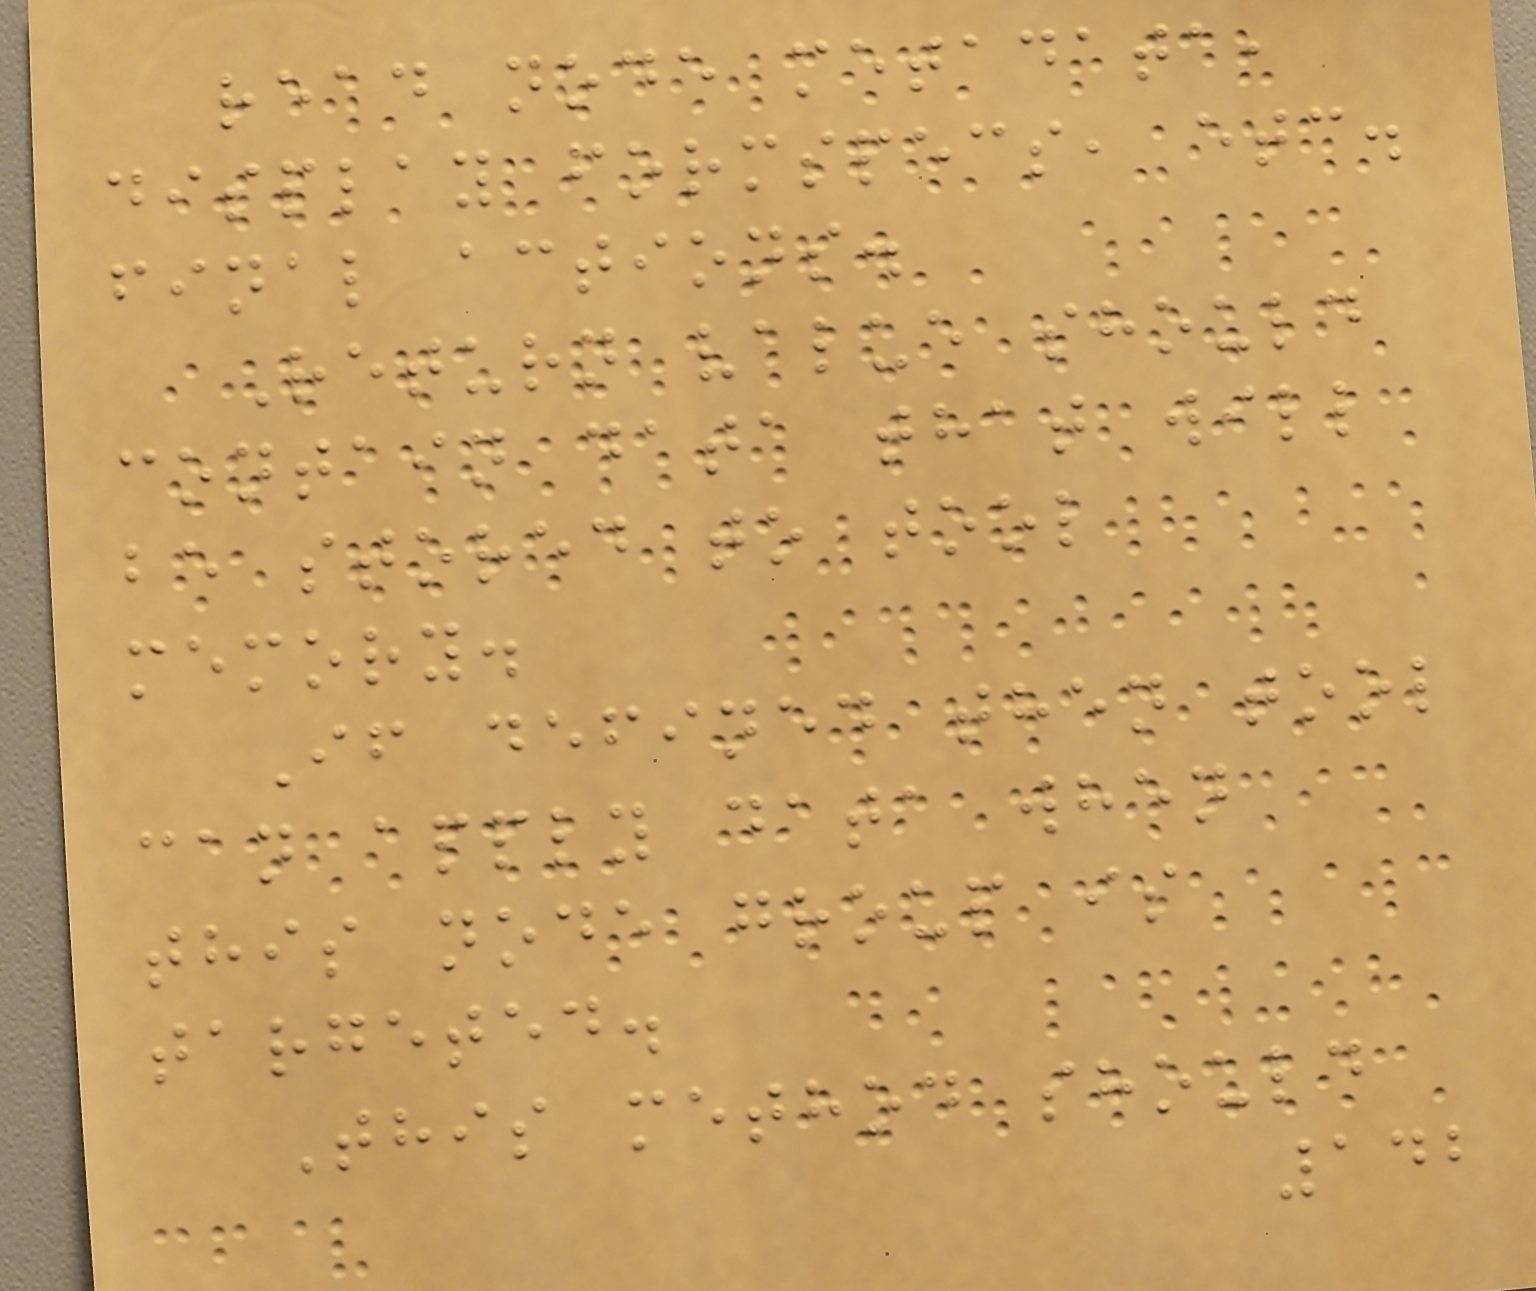read node metadata,
display formspecs, etc.
final actions.
Return value should
contain data that will
be stored to tool
memory.
If defined then tool
can apply data when
this node group is
targeted.
This method should
142
